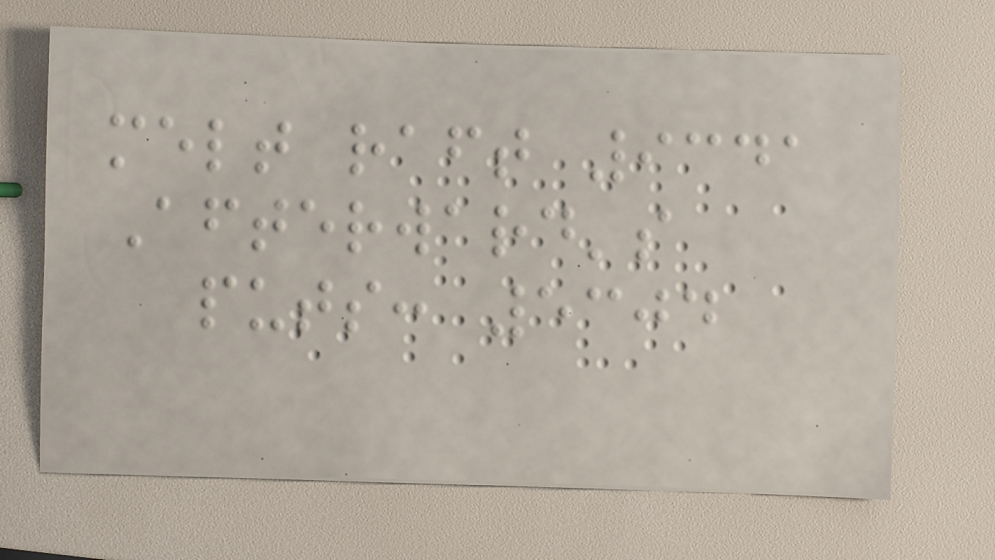melt raft 9341
Afterward's
puts: 5304
